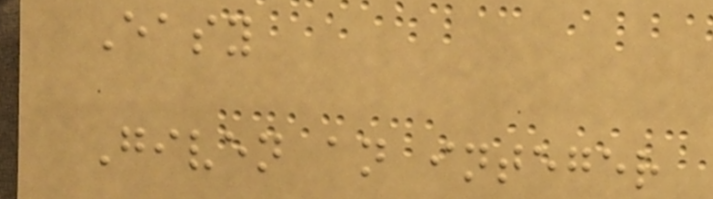Easy
Given an integer
